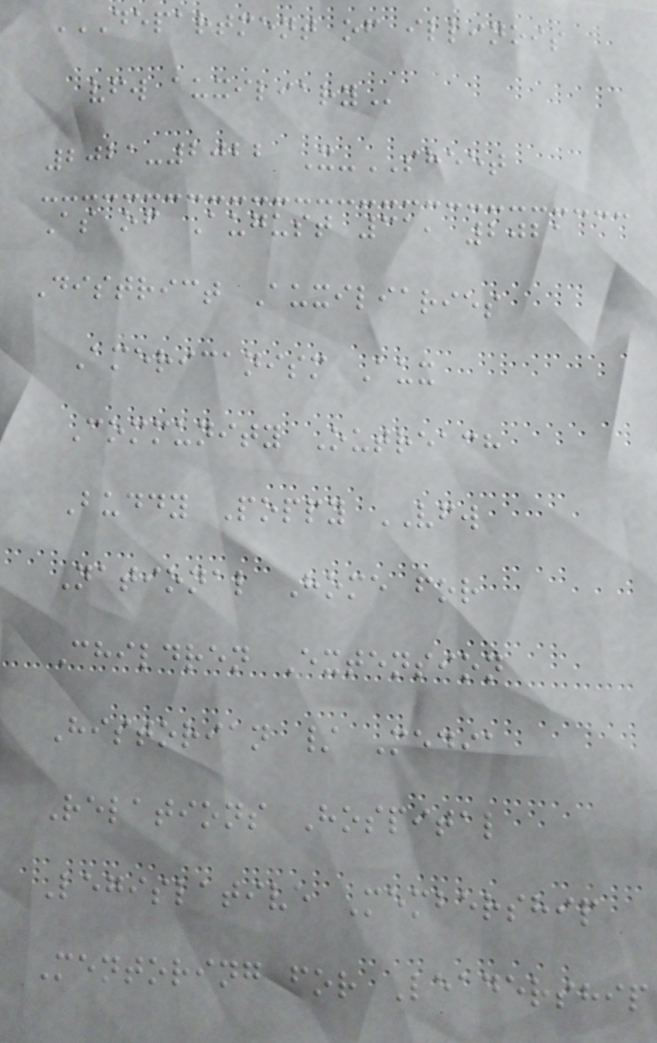DEPARTMENT OF ILLINOIS
VFW AUXILIARY
2021-2022 X-SHEET
As of August 31, 2021
District Auxiliaries
Americanism Aux
Community Outreach
Buddy Poppy VFW
National Home for
Children Extension
Historian / Media
Relations Hospital
Legislative Membership
Mentoring for Leadership
